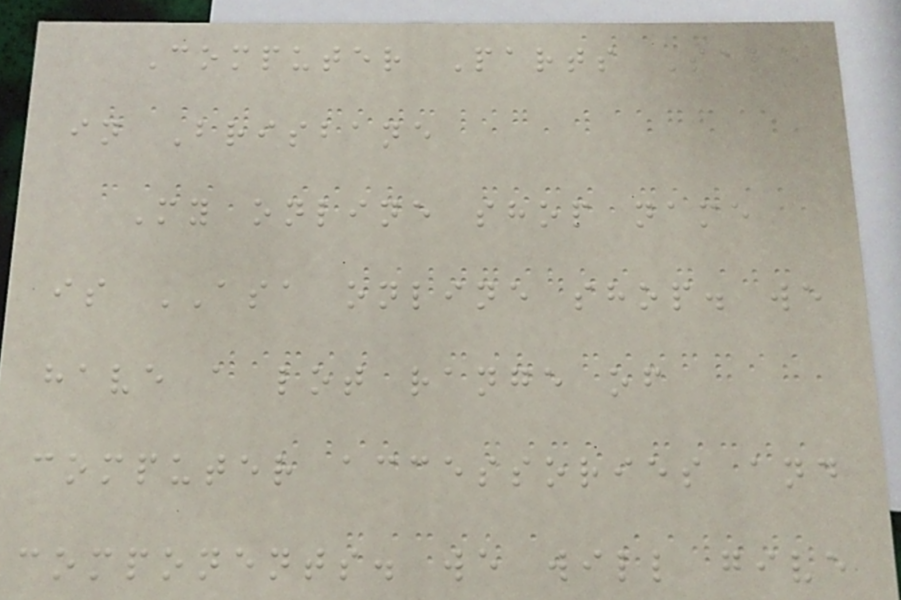Computer Parts Sale
in Brisbane
My online shop name
is ASA online shop. we
have a lot range of
computer accessories and
components. we will give
